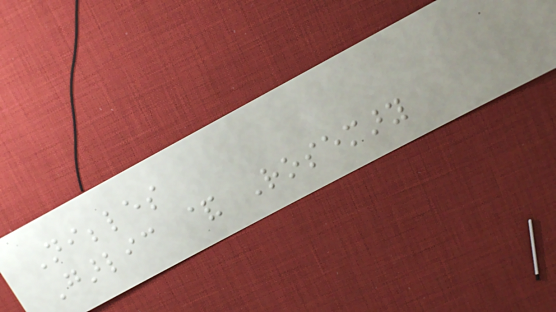Nibbles
Garlic & Rosemary
